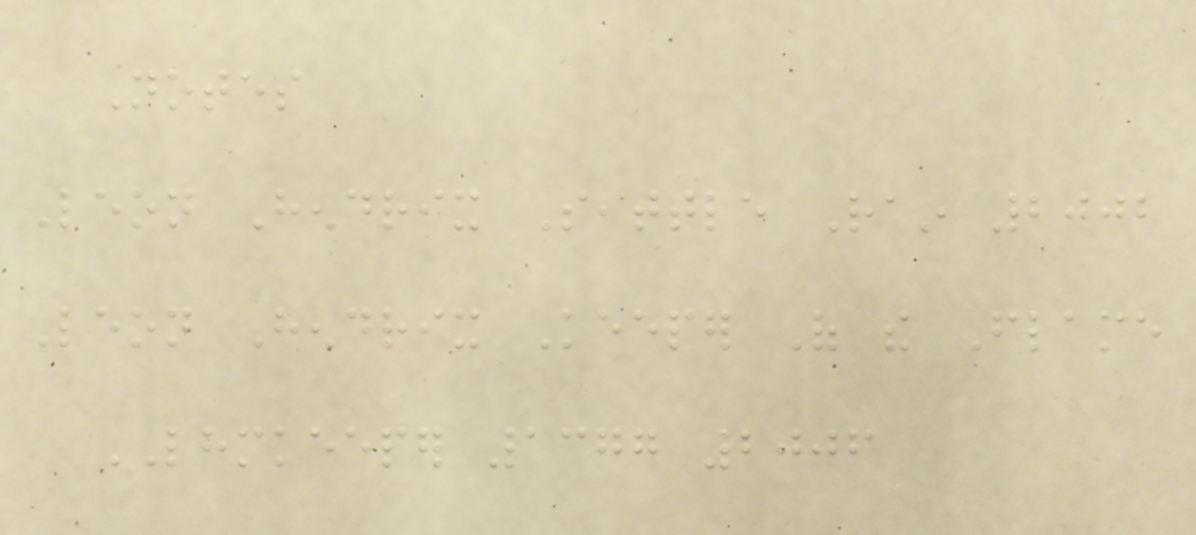Notes
Leon Hendrix Seattle Rain 2002
Leon Hendrix Keeper Of the Flame
LHMKEEPER 1377 2006
